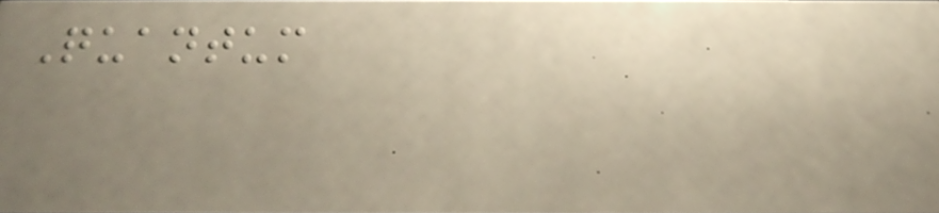Quantum
